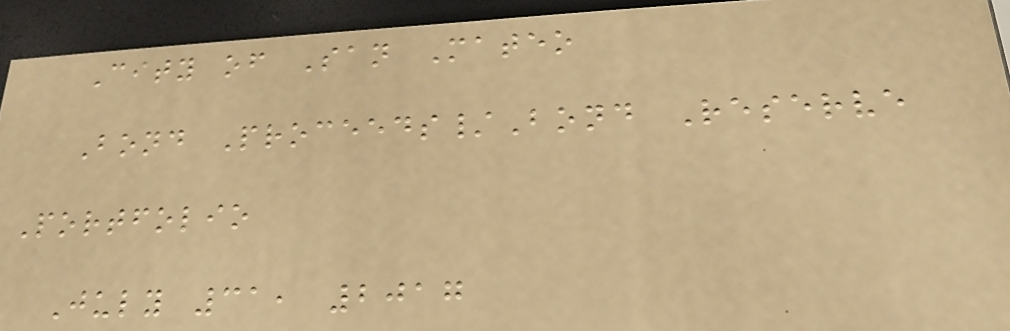City of San Mateo
Bond Proceeds/Bond Reserve
Portfolio
July 31, 2017
